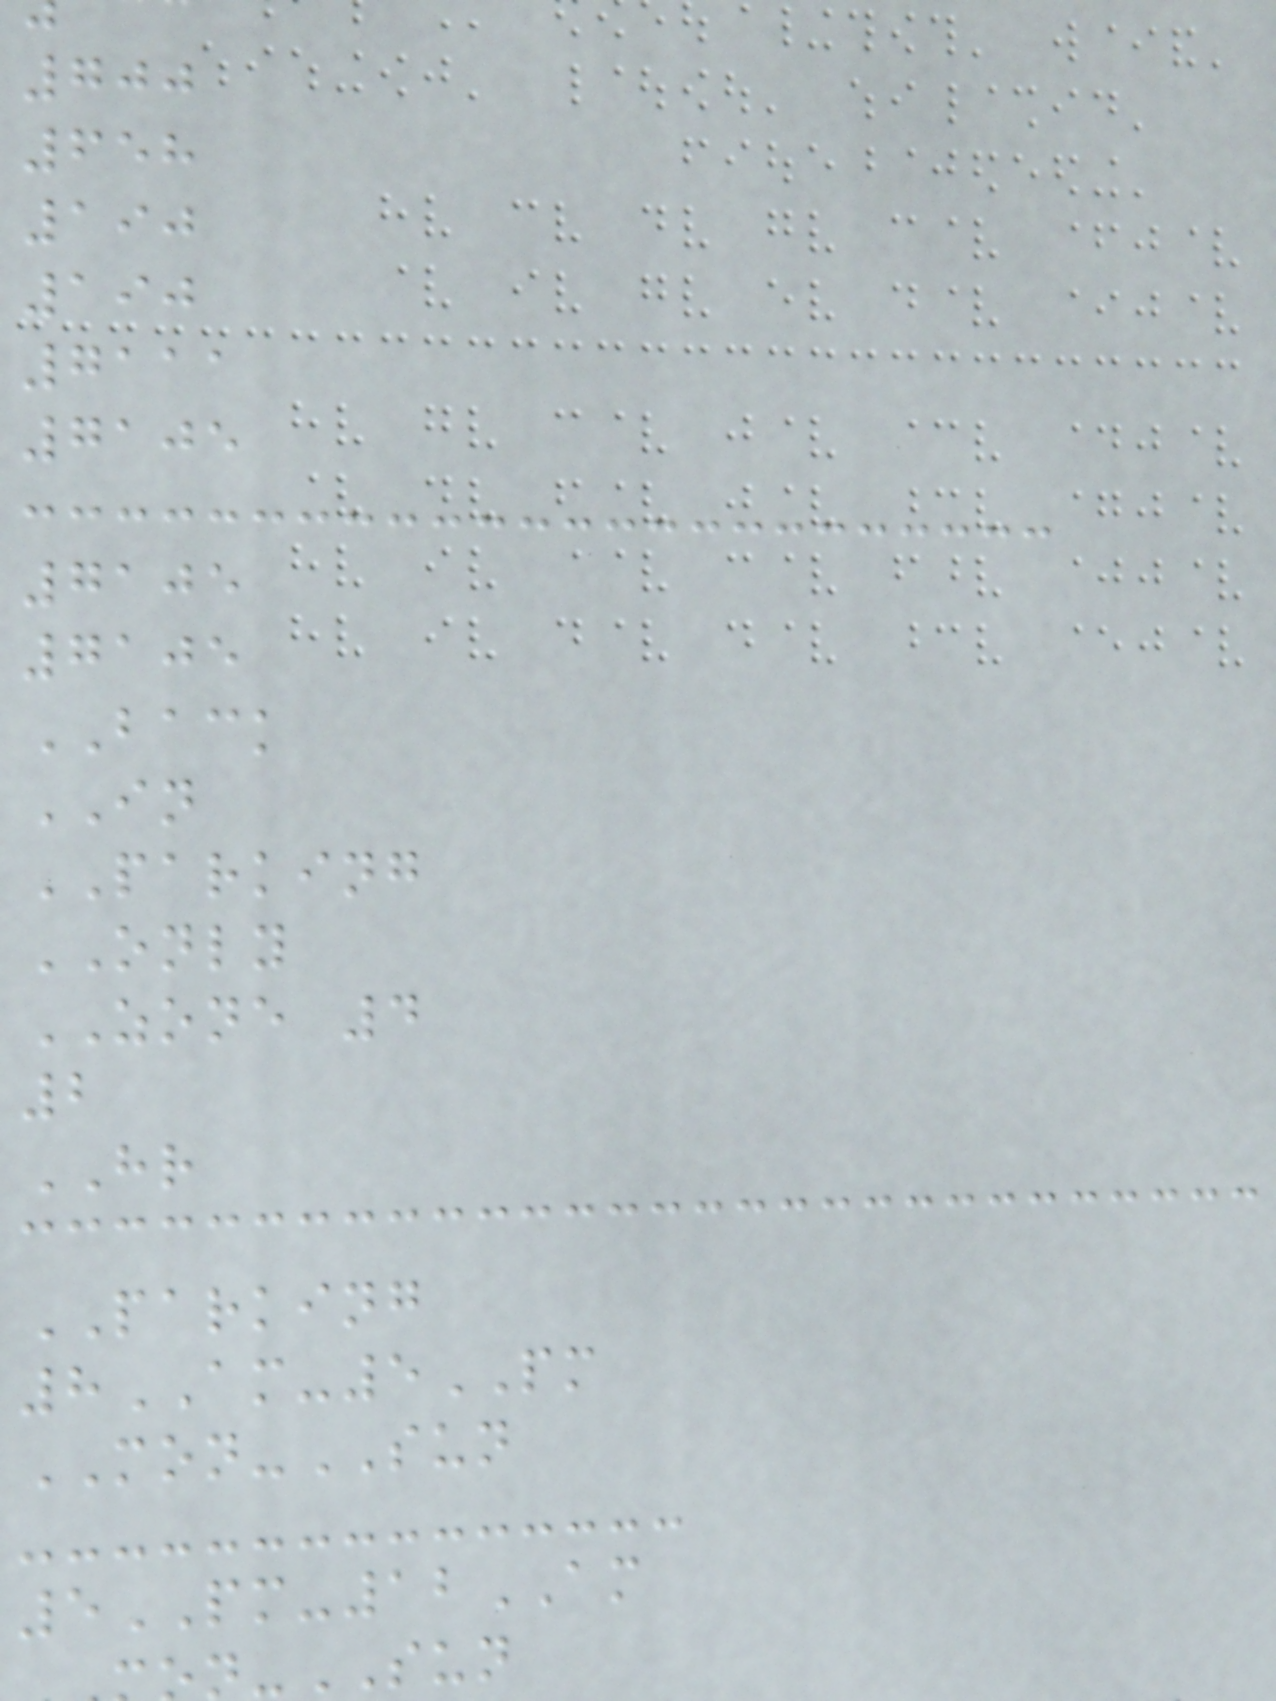700
658
190
190
7111
7105
7105
7105
BACK
IN
PARKING
ONLY
ZONE 4
2
HR
PARKING
8AM-5PM
MON-SUN
5PM-12AM
-SUN
